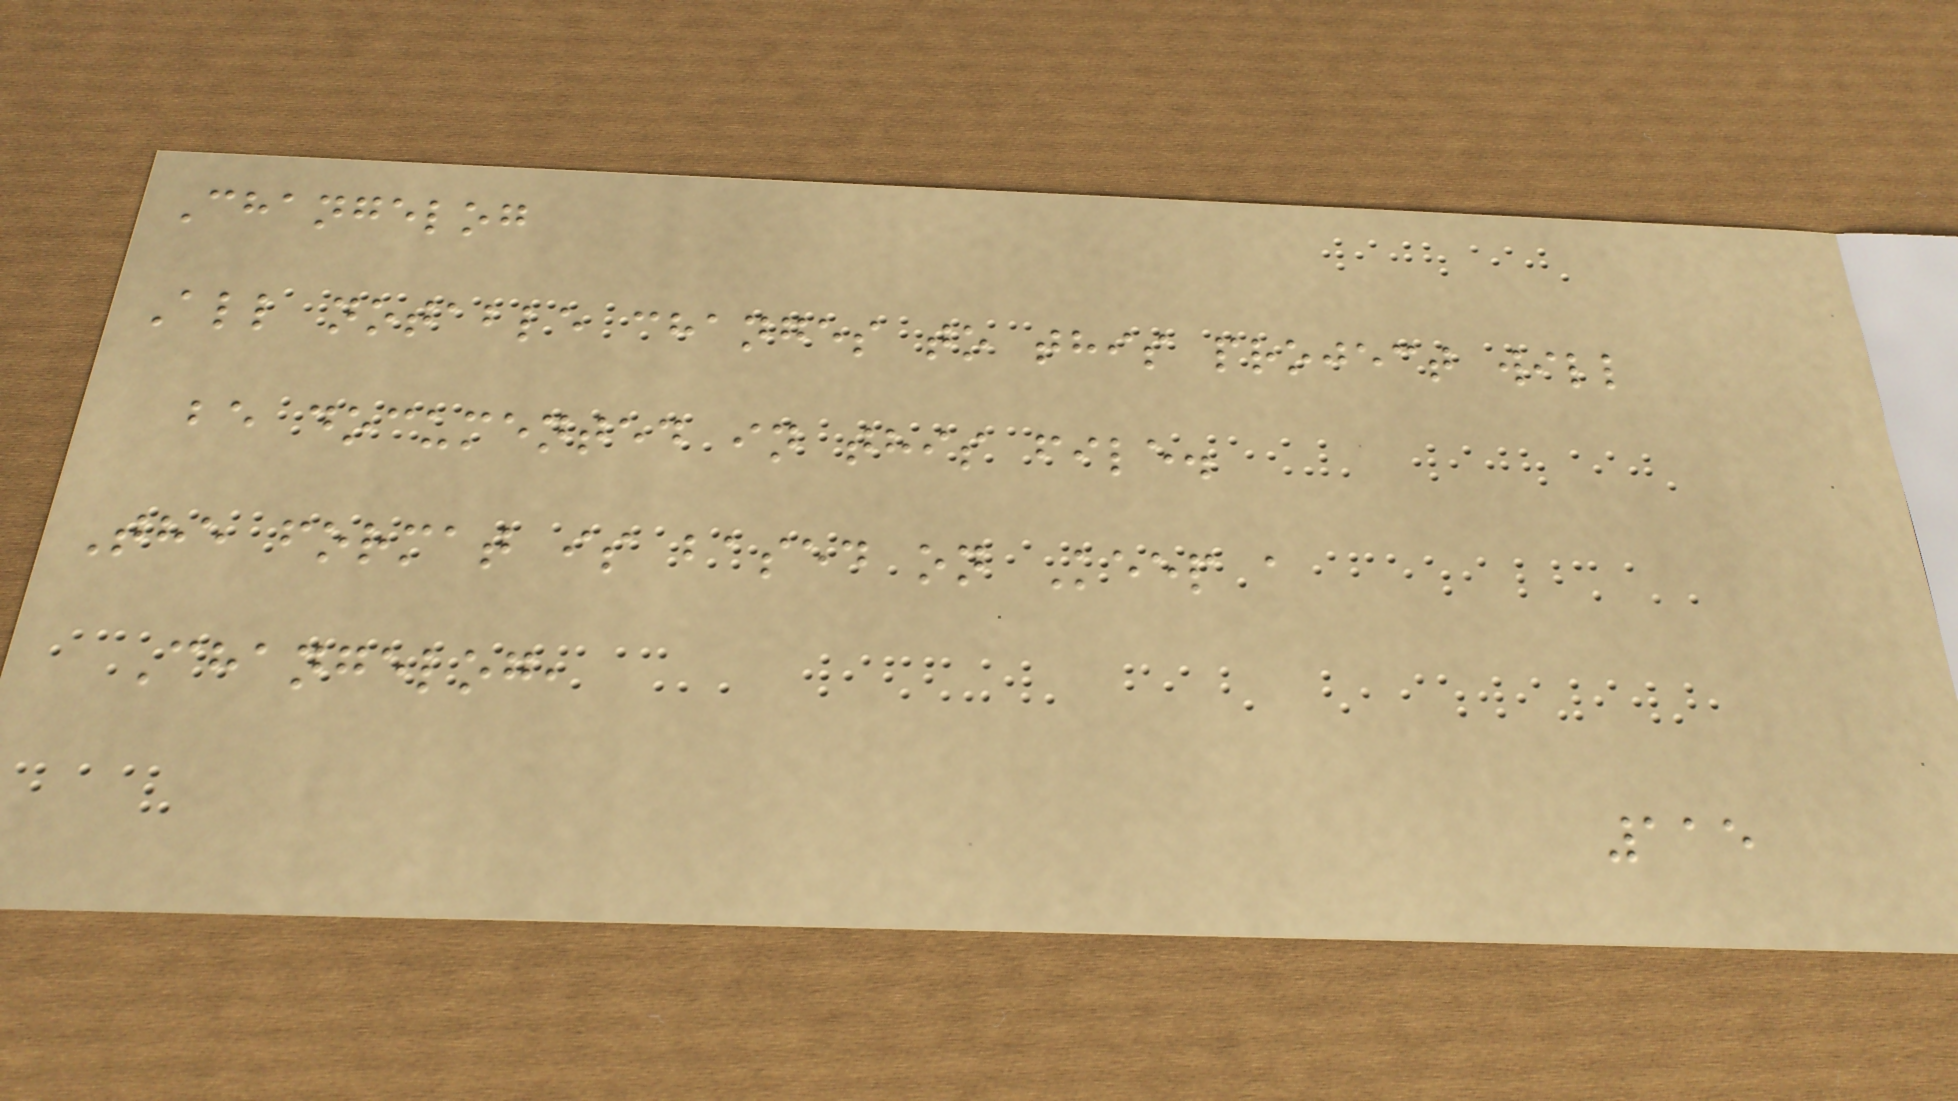Changelog
All notable changes to this project will
be documented in this file.
The format is based on Keep a
Changelog,
115
